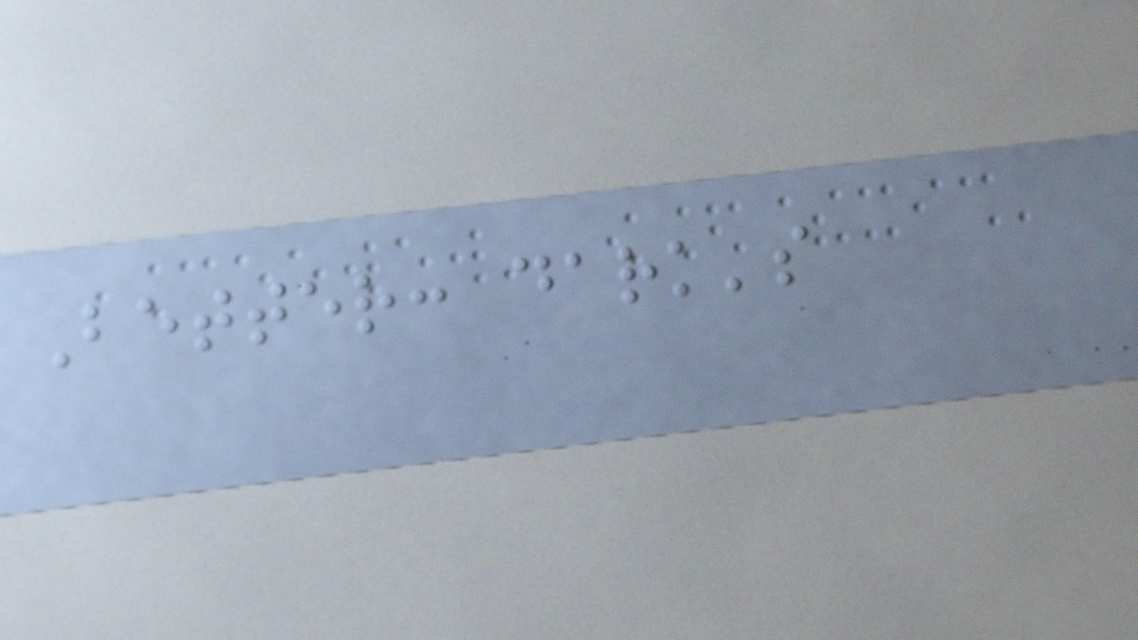Better: dark's
